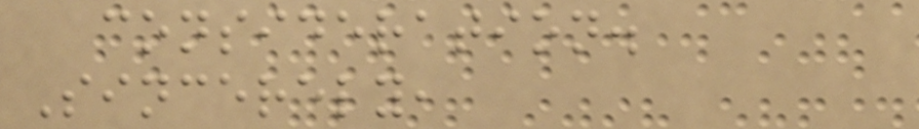consideration.
Sincerely,
